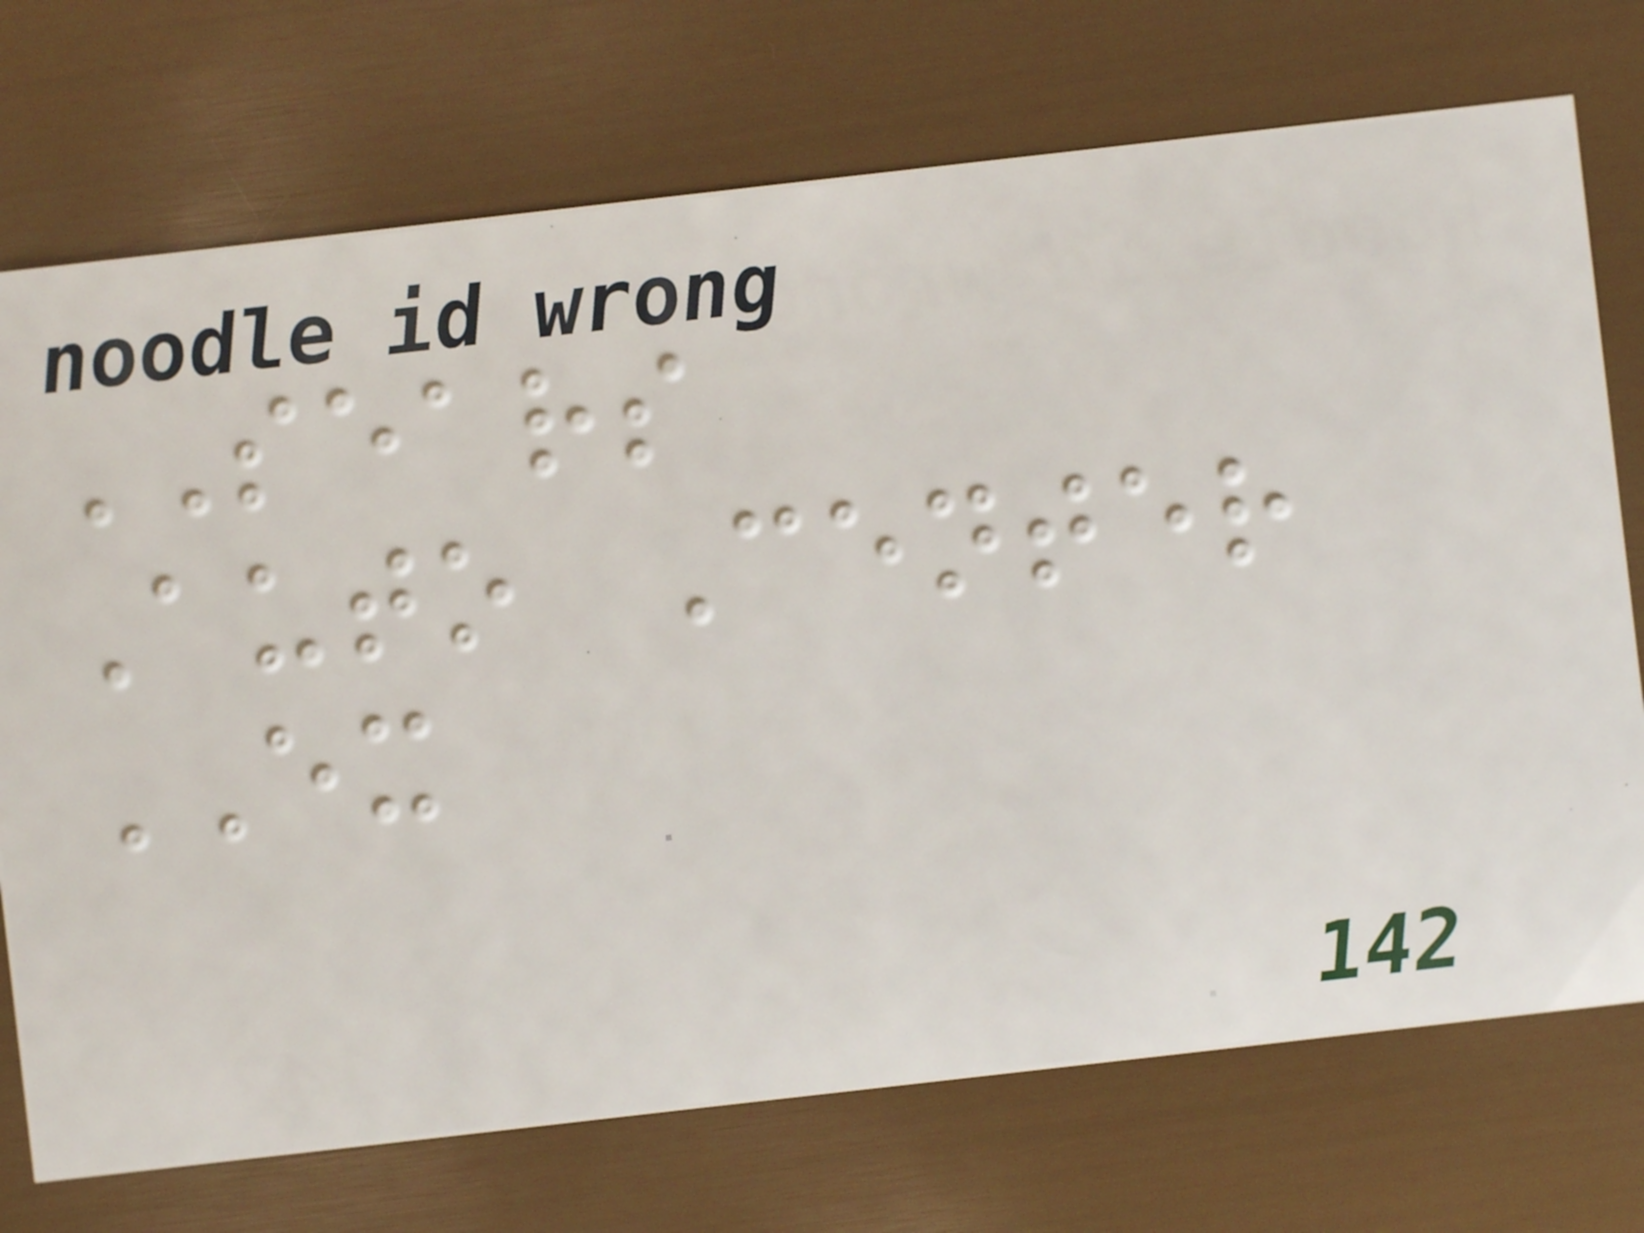SEARS
Auto Center
EX
